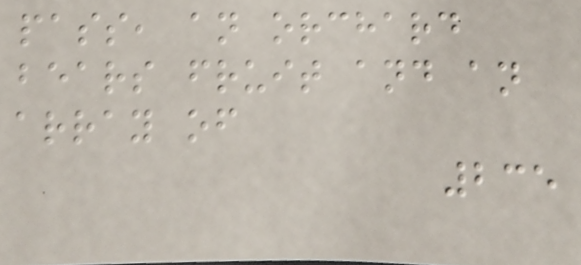pass, an orchard
bears fruit and an
array of
235
